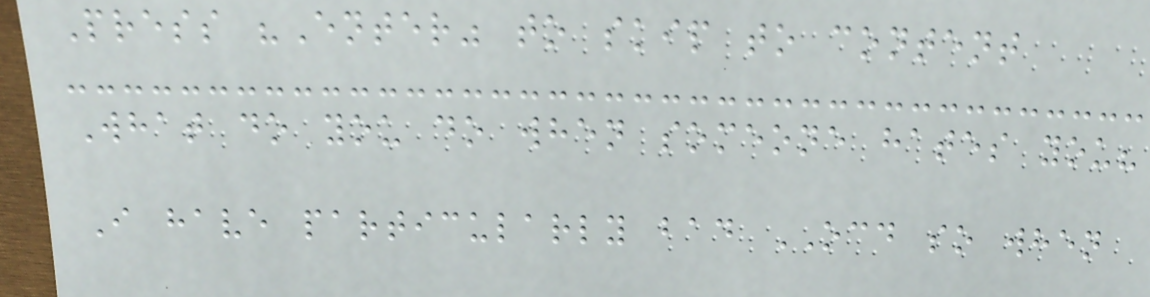Press "Enter" to skip to content
What do you do when someone hates you?
I have particularly bad OCD so when
